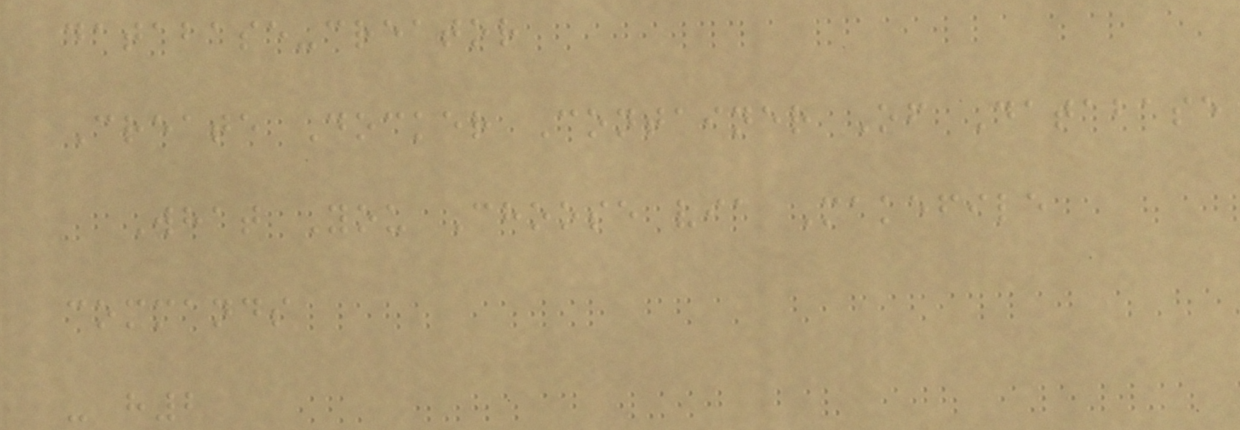database-creator
Create Docker Container Of Database
What You Choose via Makefile
commands
- h2
